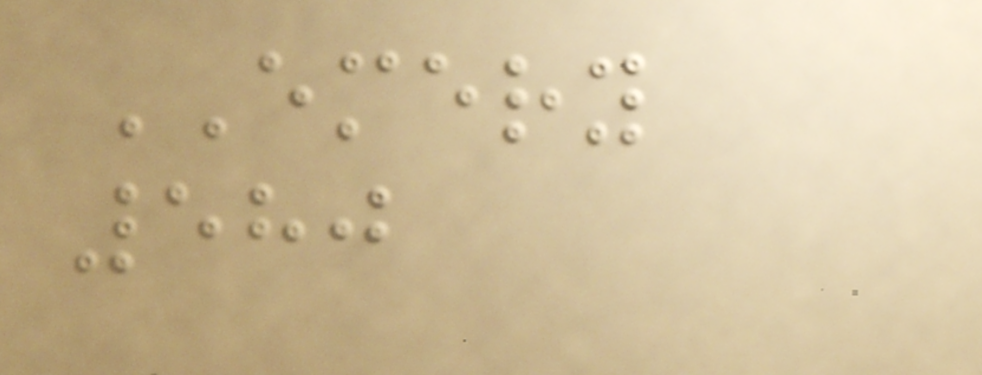EMERY
580
